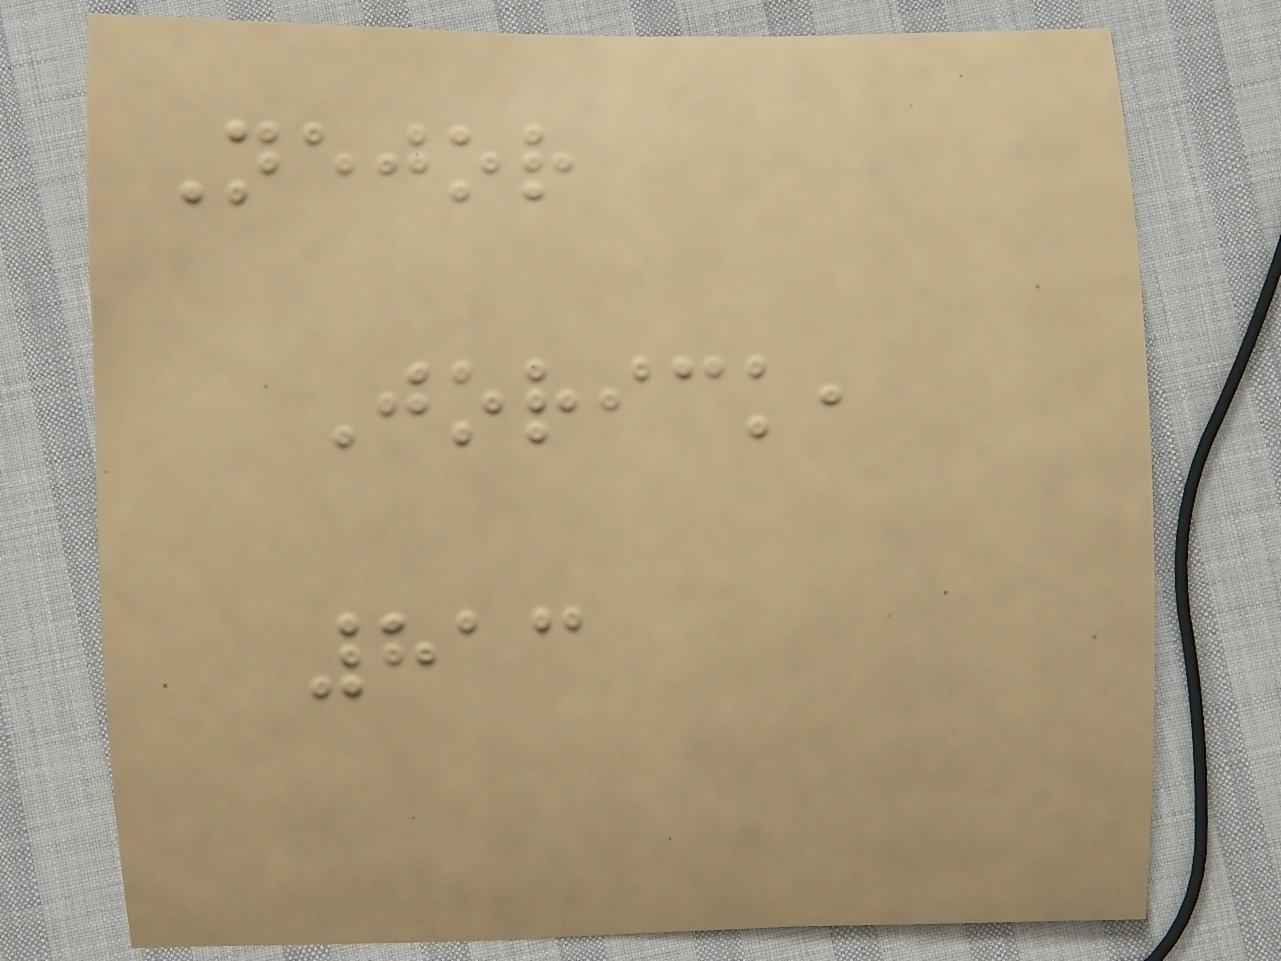Nejor
Jorick,
813
